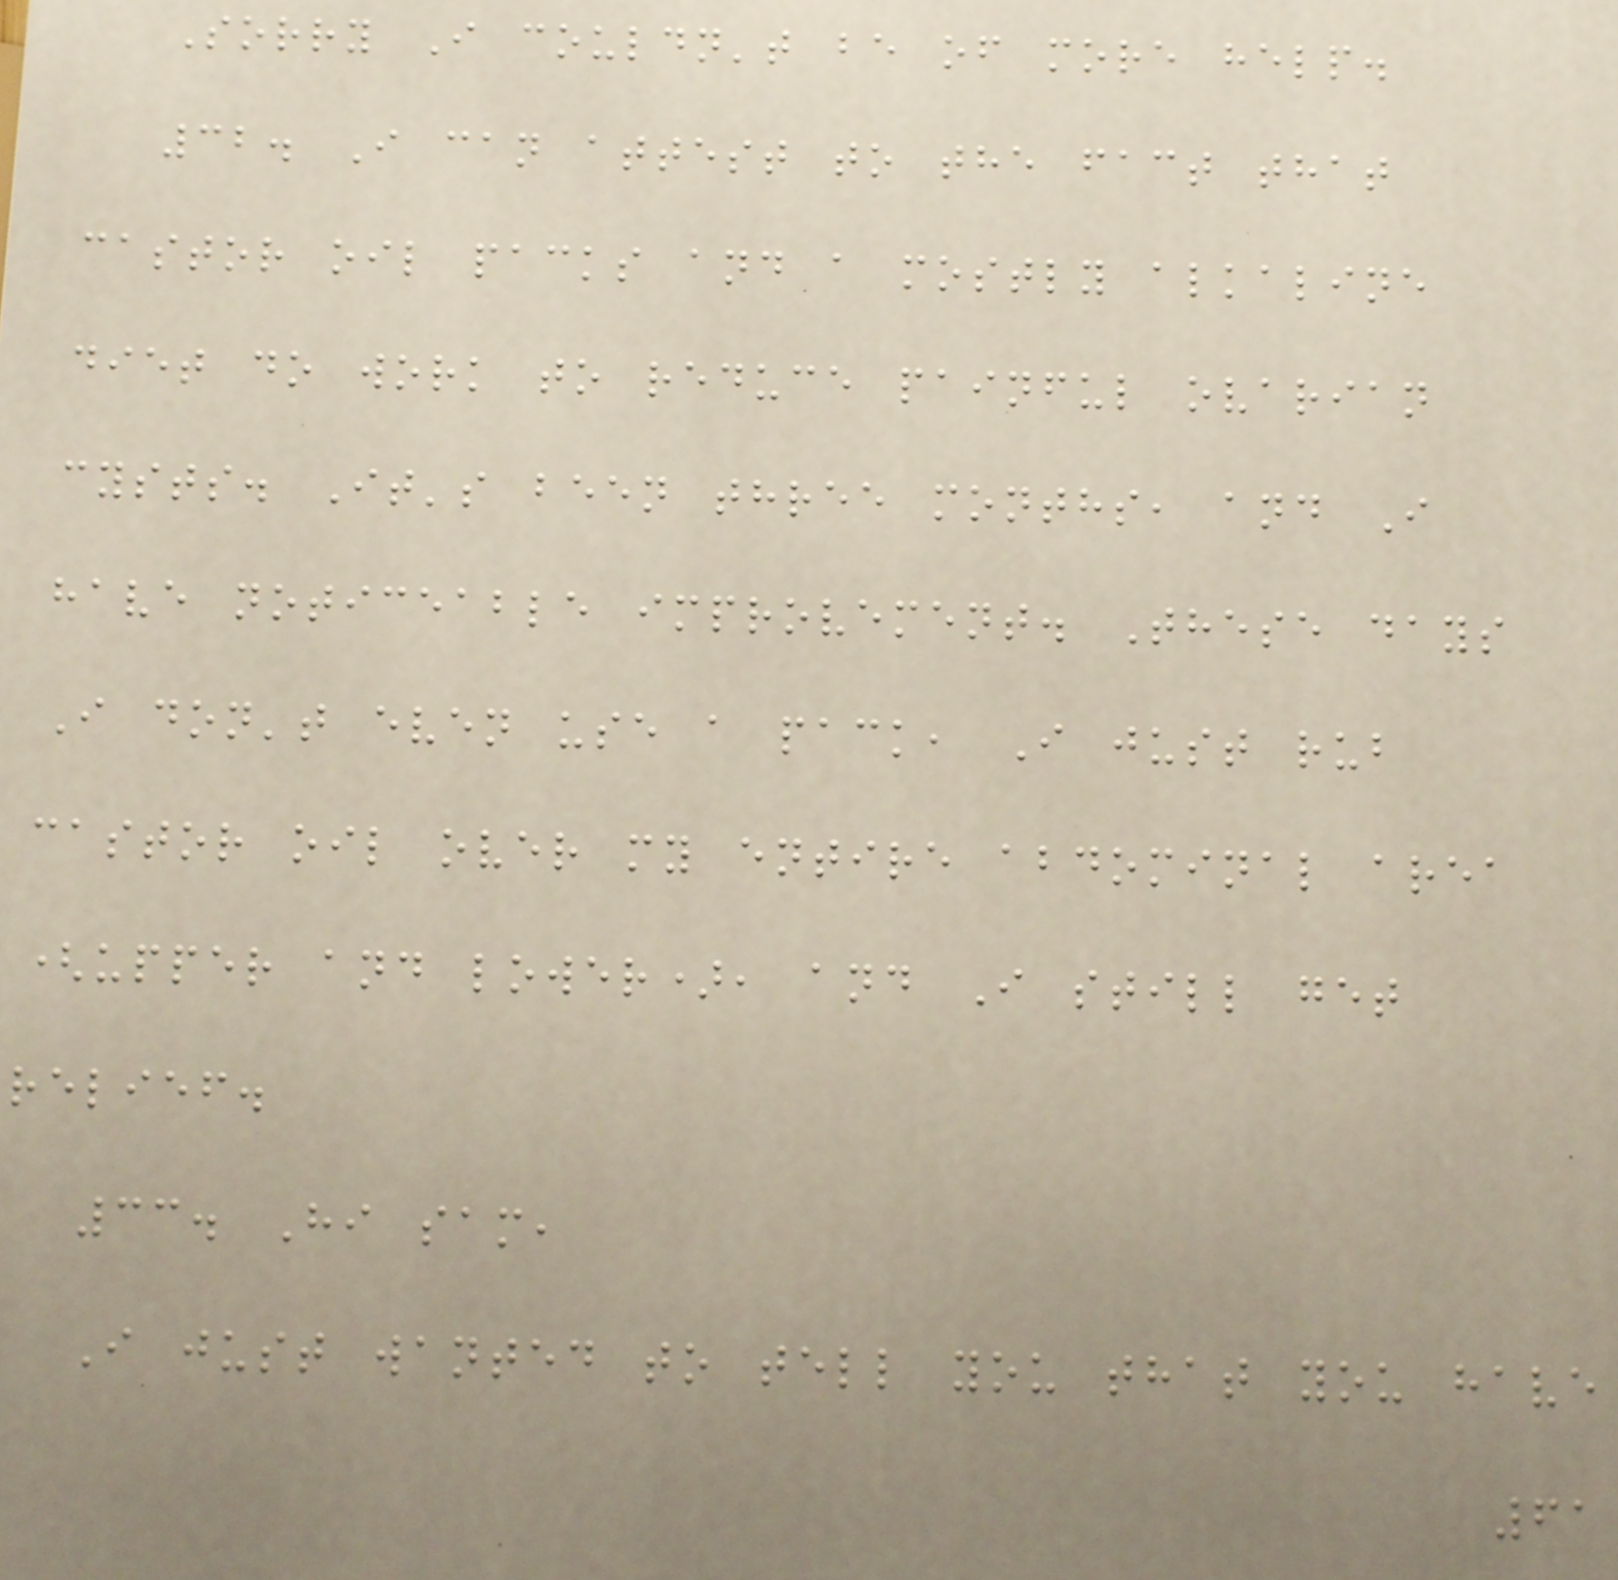Sorry I couldn't be of more help.
32. I can attest to the fact that
castor oil packs and a mostly alkaline
diet do work to reduce painful ovarian
cysts. It's been three months, and I
have noticeable improvement. These days
I don't even use a pack, I just rub
castor oil over my entire abdominal area
(upper and lower), and I still get
relief.
33. Hi sam,
I just wanted to tell you that you have
61
